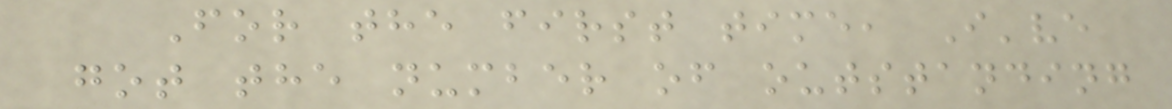For the first time, I've
got the number of outstanding
